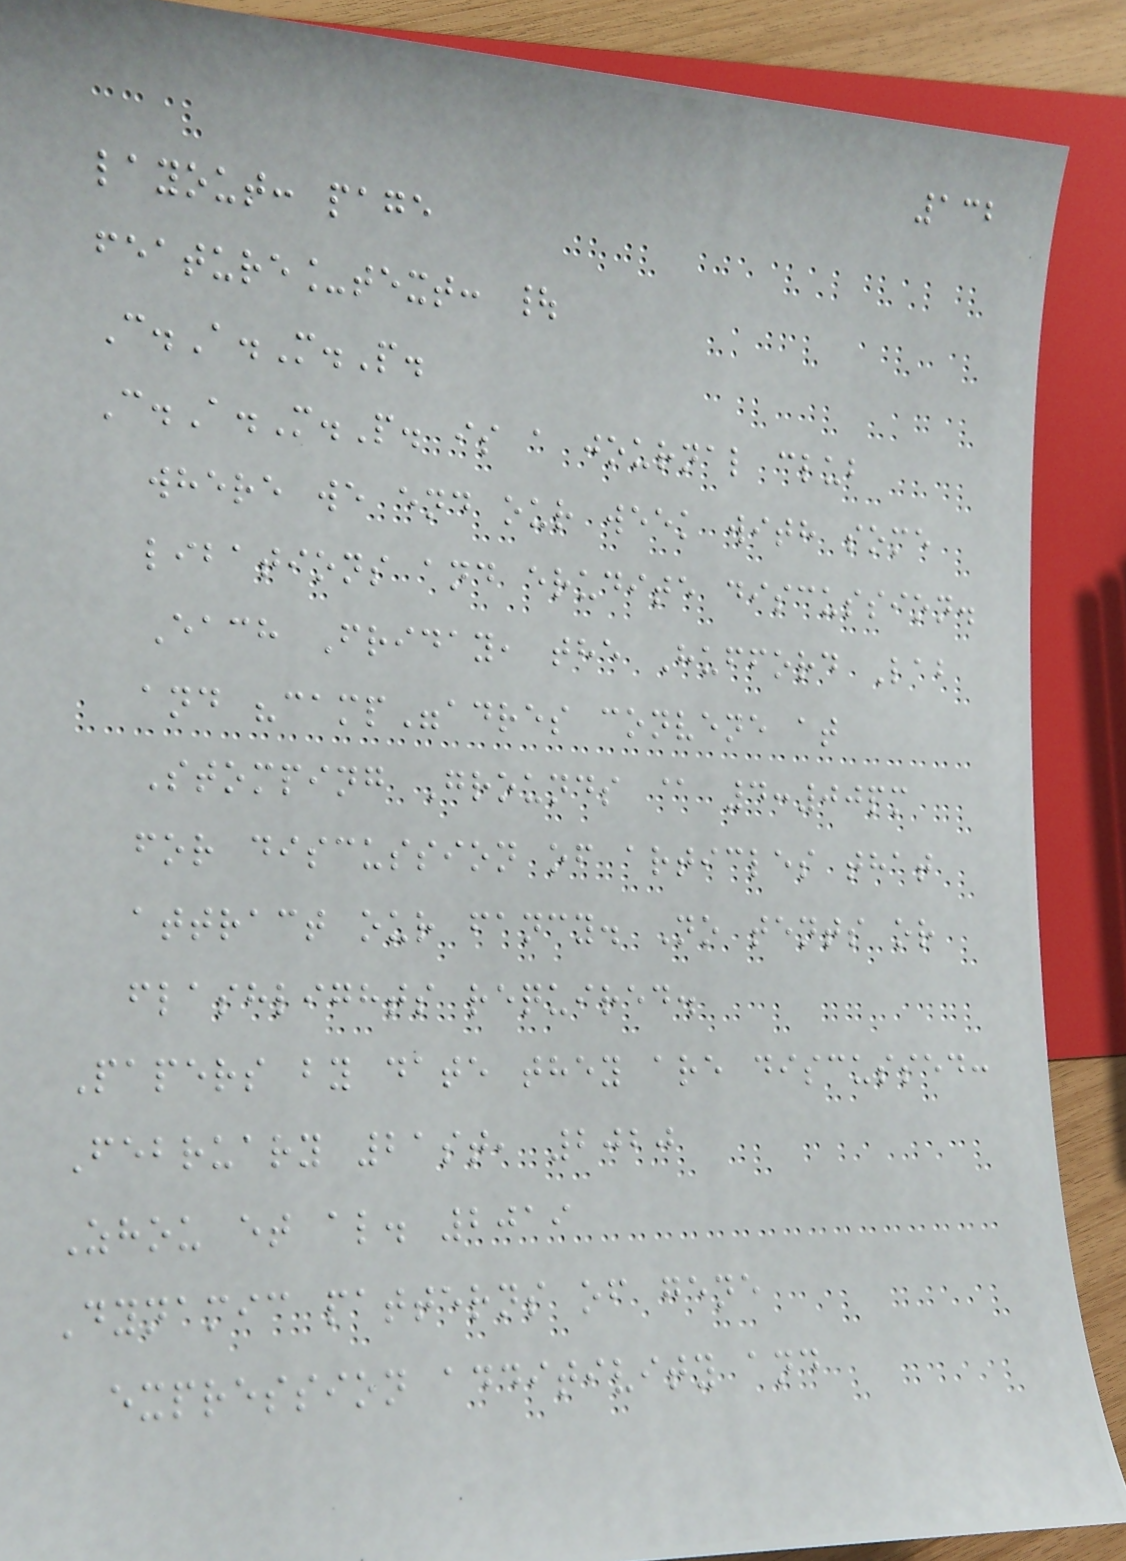132
layout: page
feature_text: |
C.A.M.P.
C.A.M.P. is a journal club
where we end our week with some
libations and erudite discussion.
Each Friday, the Hufford Lab
and "camp"adres convene at
Stomping Grounds @ 4:00pm
for discussion of articles that
attract our fancy. No tents or
flashlights required.
Papers by date they are discussed:
February 21st, 2020
Zhou et al. 2019
Dynamic patterns of gene
expression additivity and
